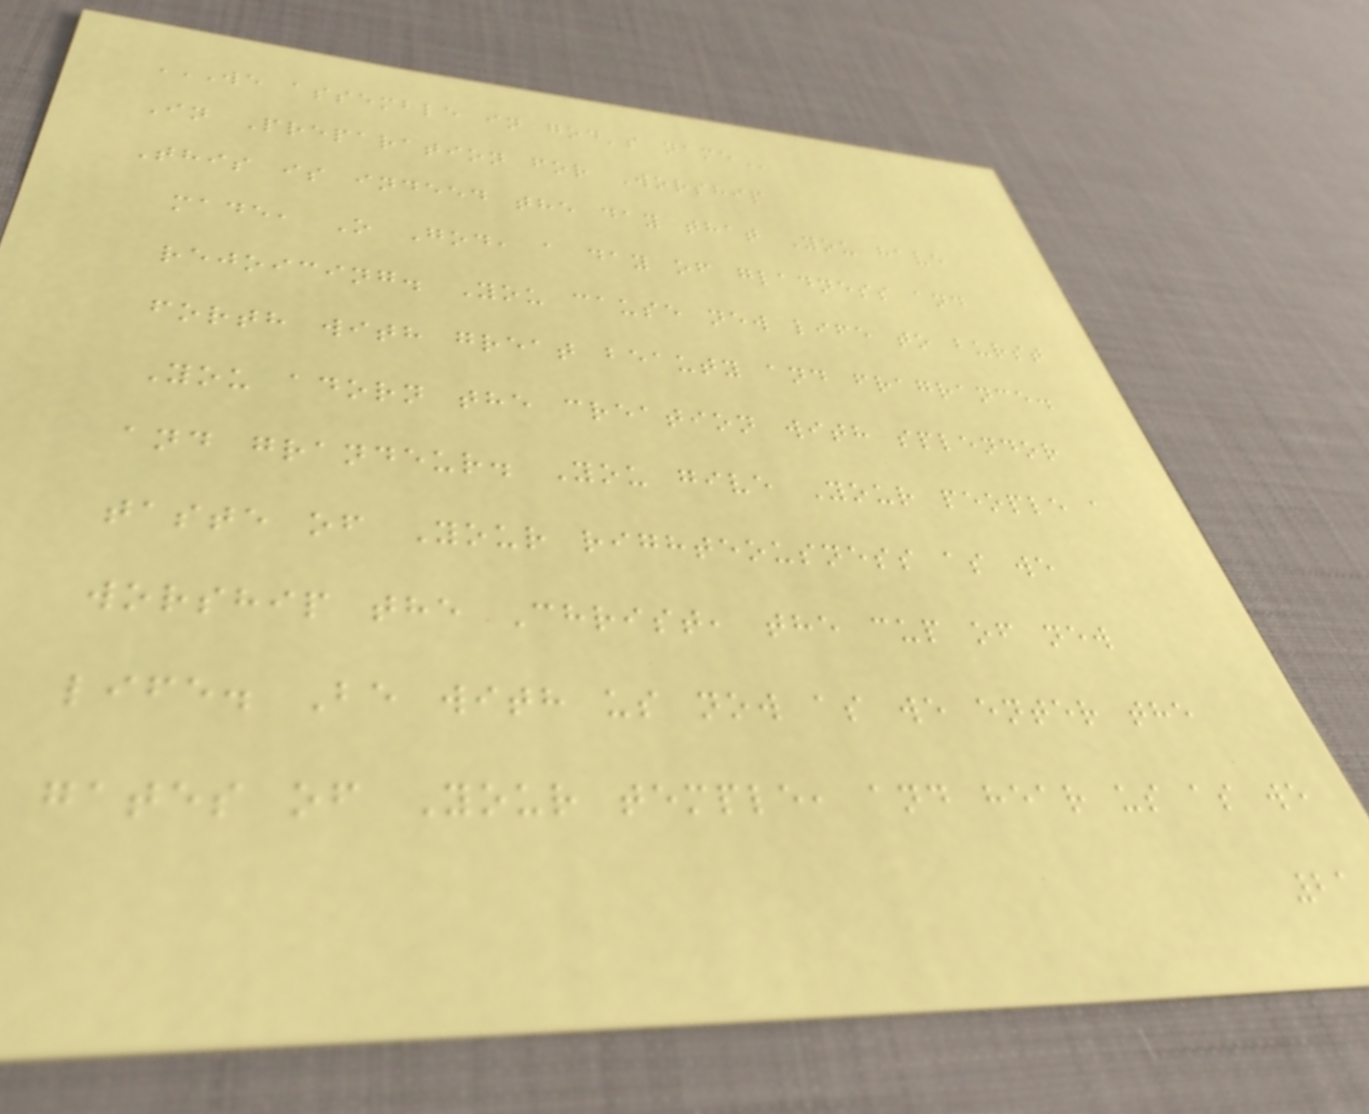WE ASSEMBLE IN GOD'S NAME
In Preparation for Worship
This is indeed the day that You have
made, O God, a day of gladness and
rejoicing. You cause new life to burst
forth with great beauty and fragrance.
You adorn the creation with splendor
and grandeur. You give Your people a
taste of Your righteousness as we
worship the Christ, the cup of new
life. Be with us now as we enter the
gates of Your temple, and hear us as we
21
